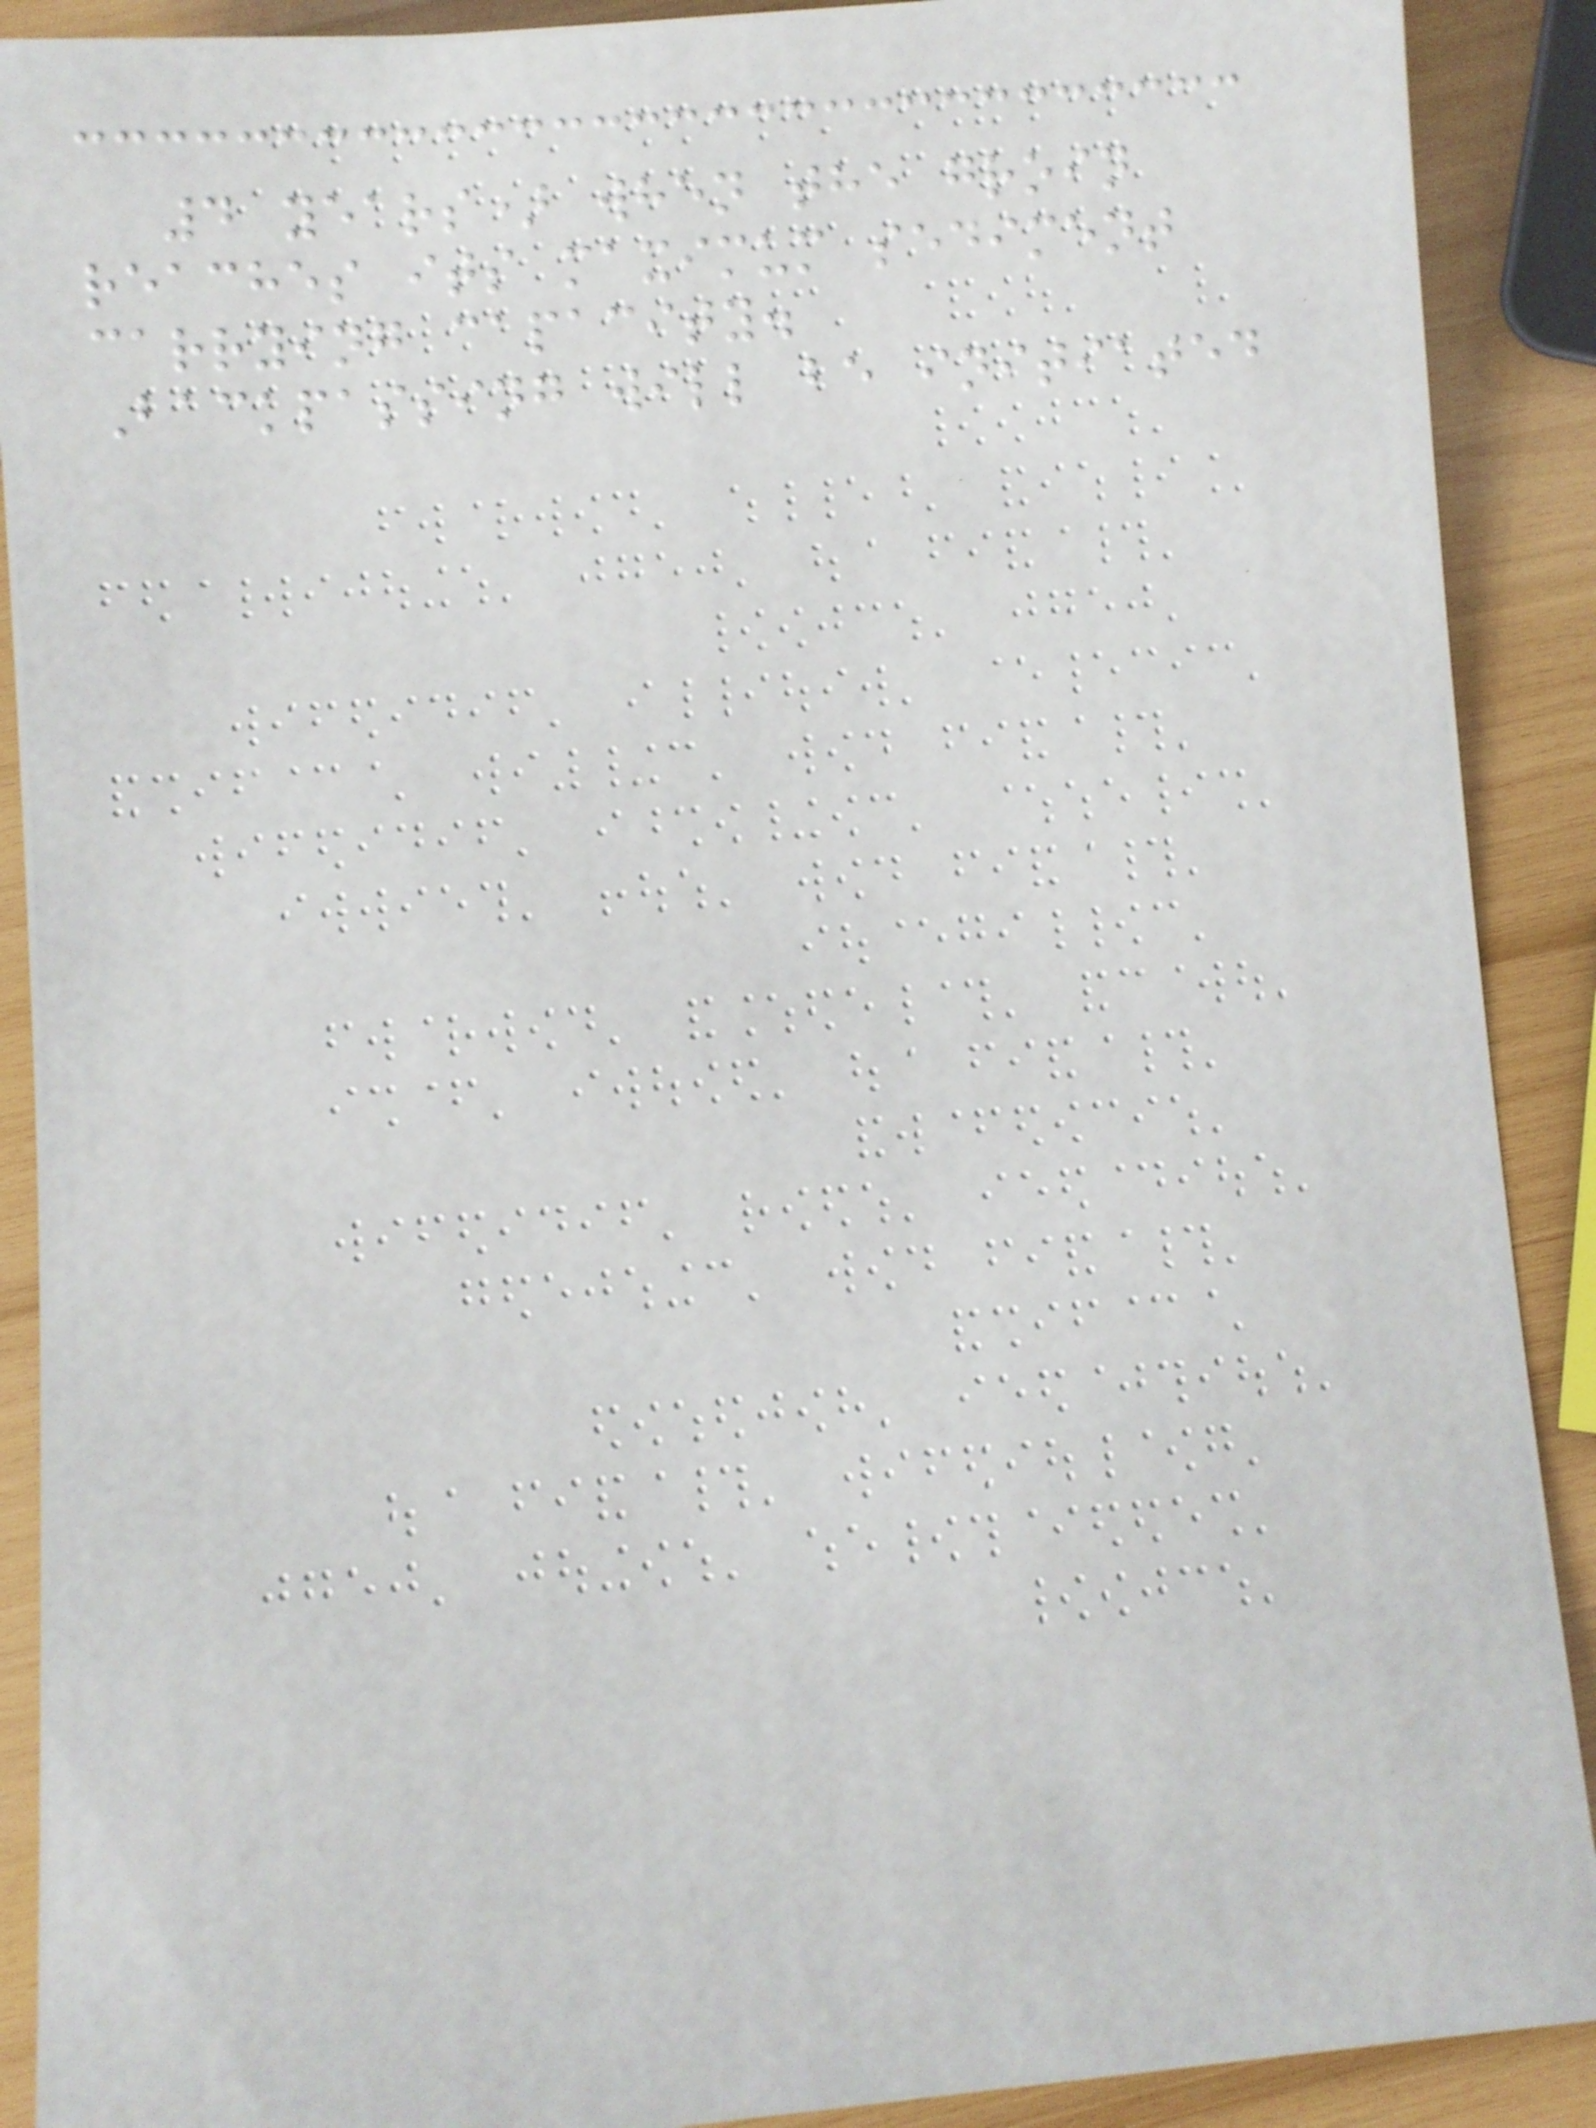4 years) when the groin
reaches its maximum sediment
carrying capacity.
Backpassing will be initiated
